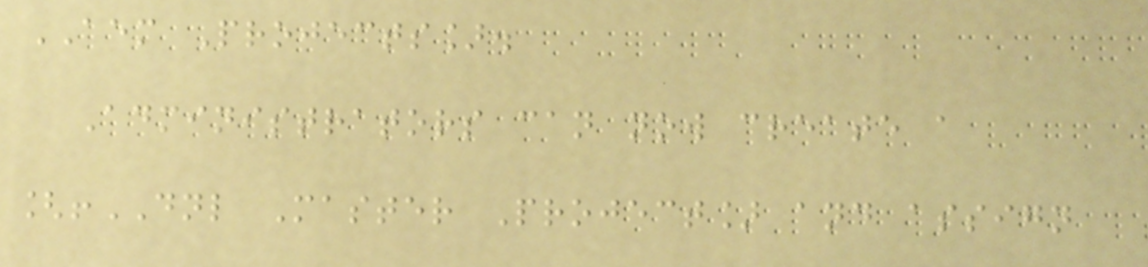AEM Projects].
Administrators can now create a
[!DNL Master Project] and assign
